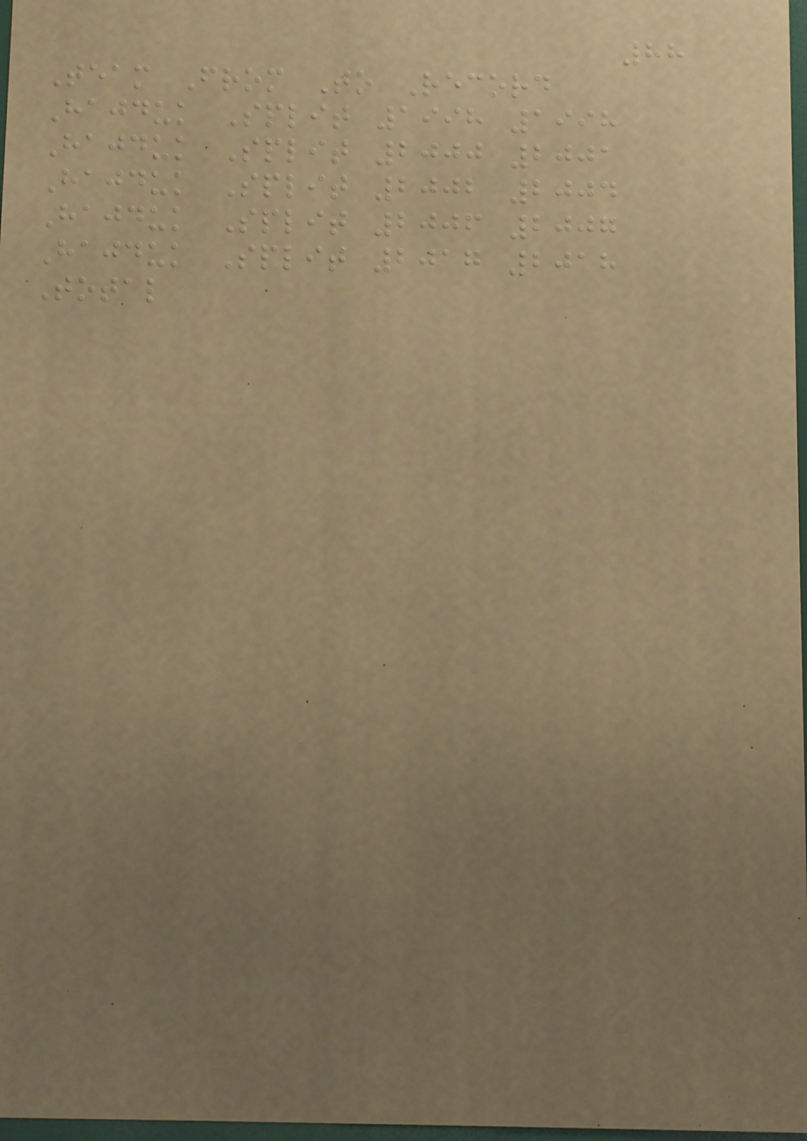88
Team From To Record
Hajduk Split 1998 1998
Hajduk Split 2000 2001
Hajduk Split 2002 2004
Hajduk Split 2006 2007
Hajduk Split 2017 2018
Total
